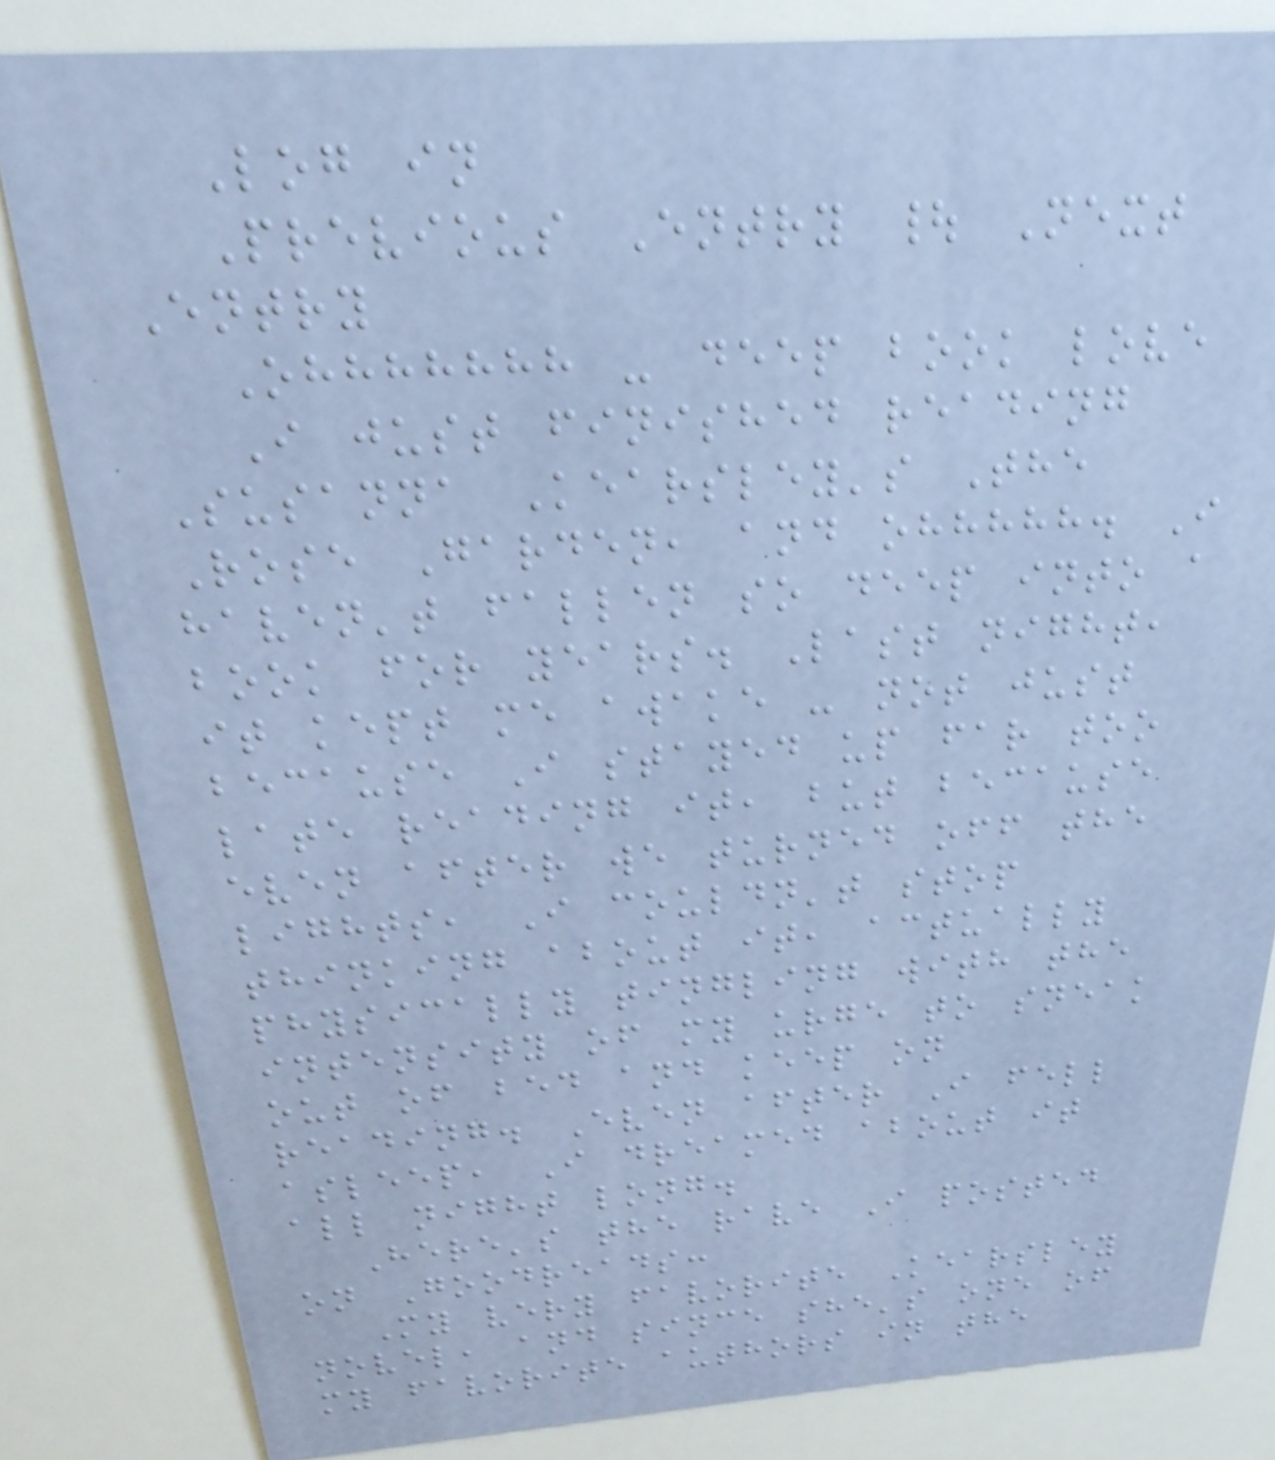Log in
Previous Entry | Next
Entry
Ohhhhhhh - deep book love
I just finished reading
Susanna Kearsley's The
Rose Garden, and ohhhhh. I
haven't fallen so deep into a
book for years. Last night,
it kept me awake - not just
because I stayed up far too
late reading it, but because
even after we turned off the
lights, I couldn't stop
thinking about it, actually
physically tingling with the
intensity of my urge to sneak
out of bed and keep on
reading. Even after I fell
asleep, I dreamed about it
all night long.
Here's the rave I posted
on Goodreads:
My very favorite Kearsley
novel, and since she's one of
my favorite authors in the
